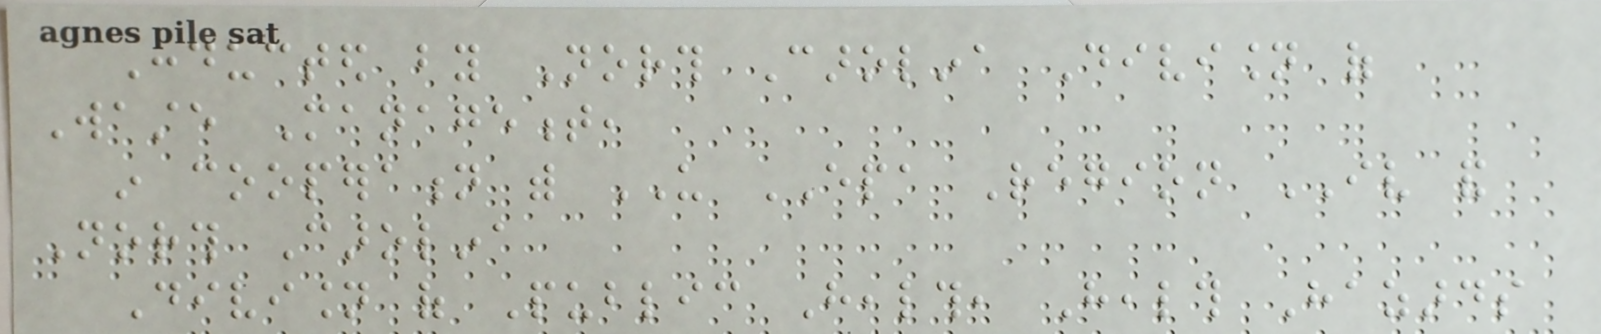Conducted by North Carolina Division of
Waste Management,
in cooperation with US EPA Region IV and
North Carolina
Division of Public Health, Health Hazards
